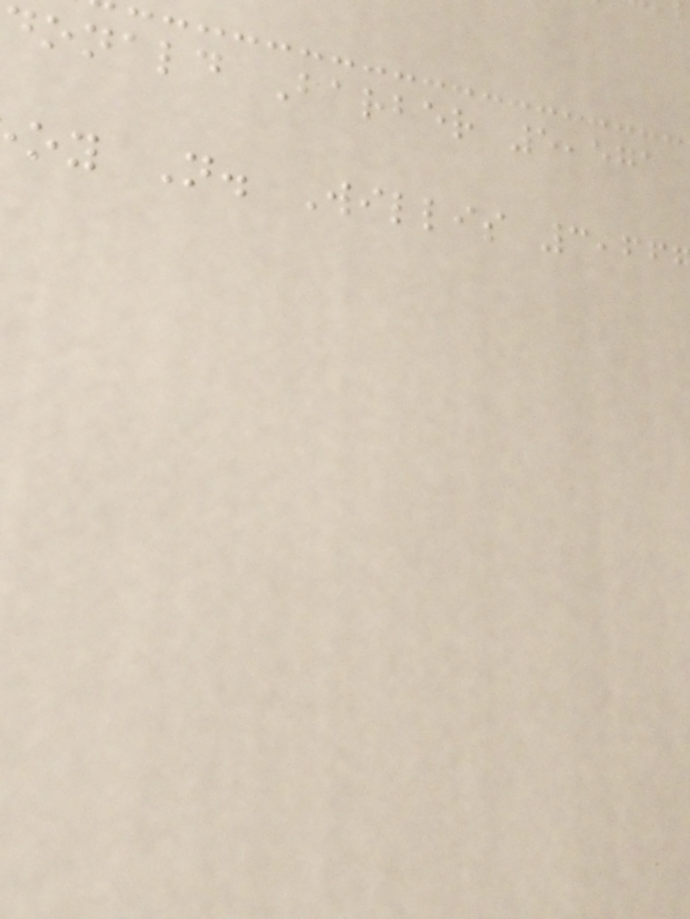donald Barber 5,571
oy N. Willis 3,66
